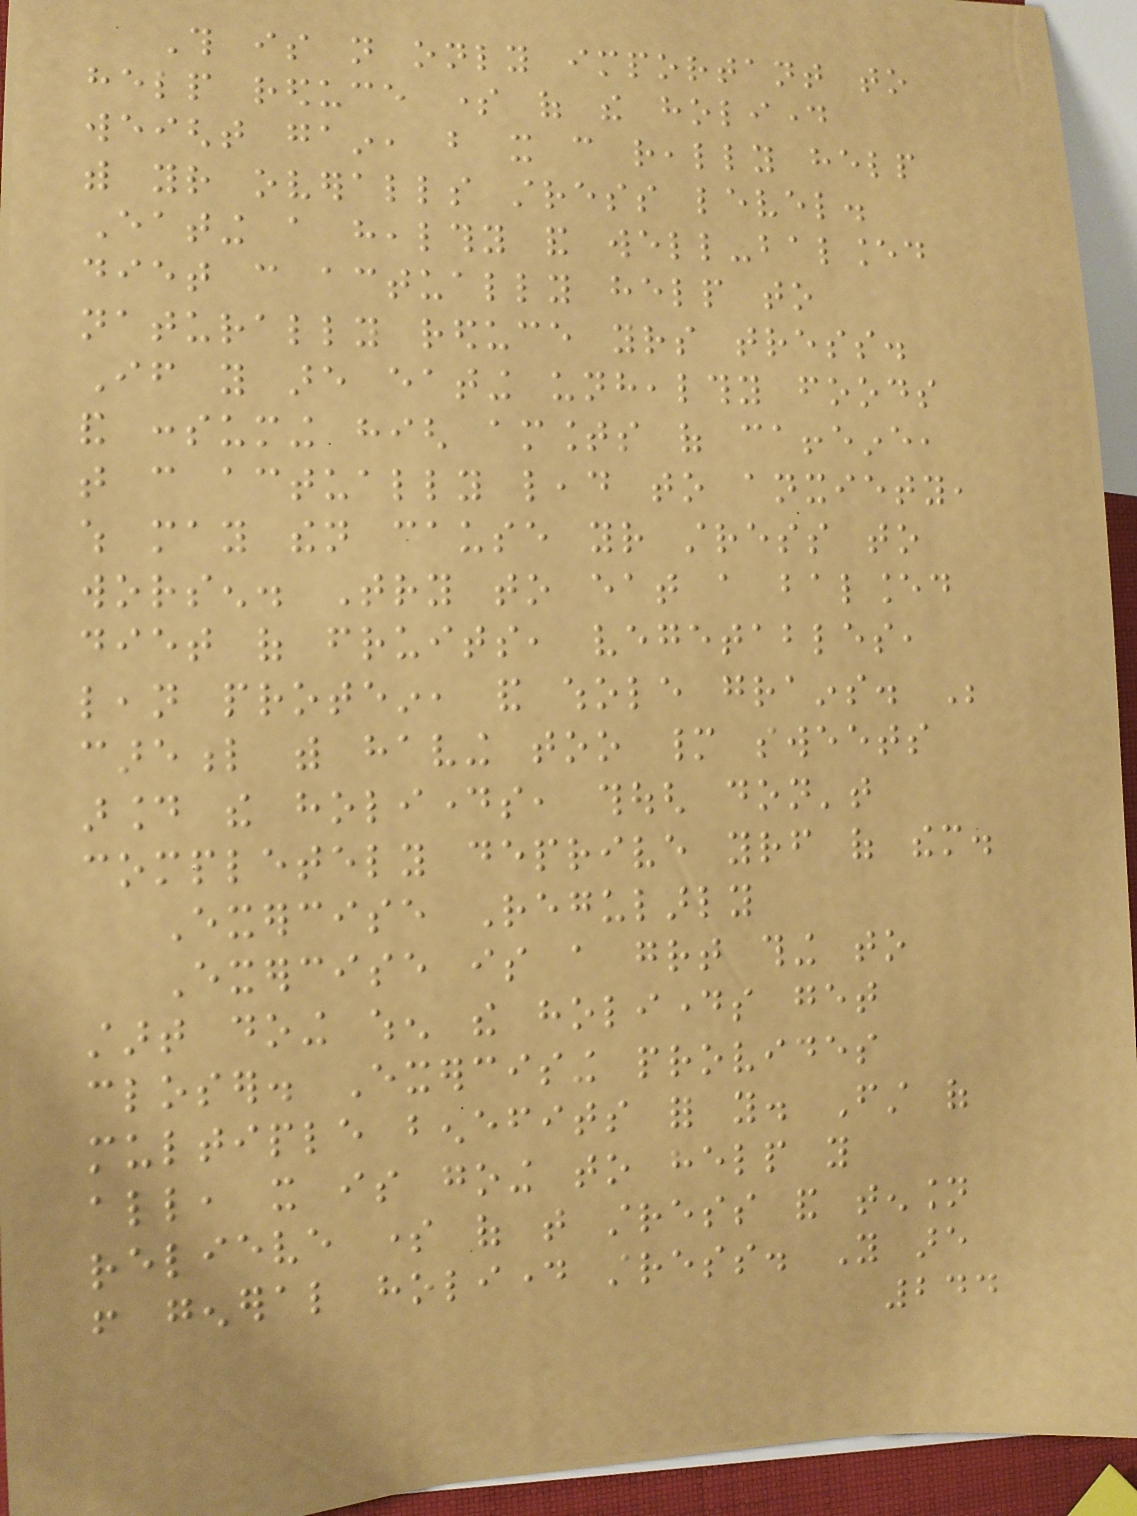This is not only important to
help reduce some of the holiday
weight gain, but it can really help
with your overalls stress level.
Eating a healthy and well-balanced
diet can actually help to
naturally reduce yours tress.
If you are eating unhealthy foods
and consuming high amounts of caffeine,
that can actually lead to anxiety,
which may then cause your stress to
worsen. Try to eat a balanced
diet of fruits, vegetables,
lean protein, and whole grains. Be
careful with having too many sweets
around the holidays, though don't
completely deprive yourself of them.
Exercise Regularly
Exercise is a great thing to
start doing when the holidays get
closer. Exercising provides
multiple benefits for you. First of
all, it is going to help you
relieve some of that stress and tension
from general holiday stress. You are
244
